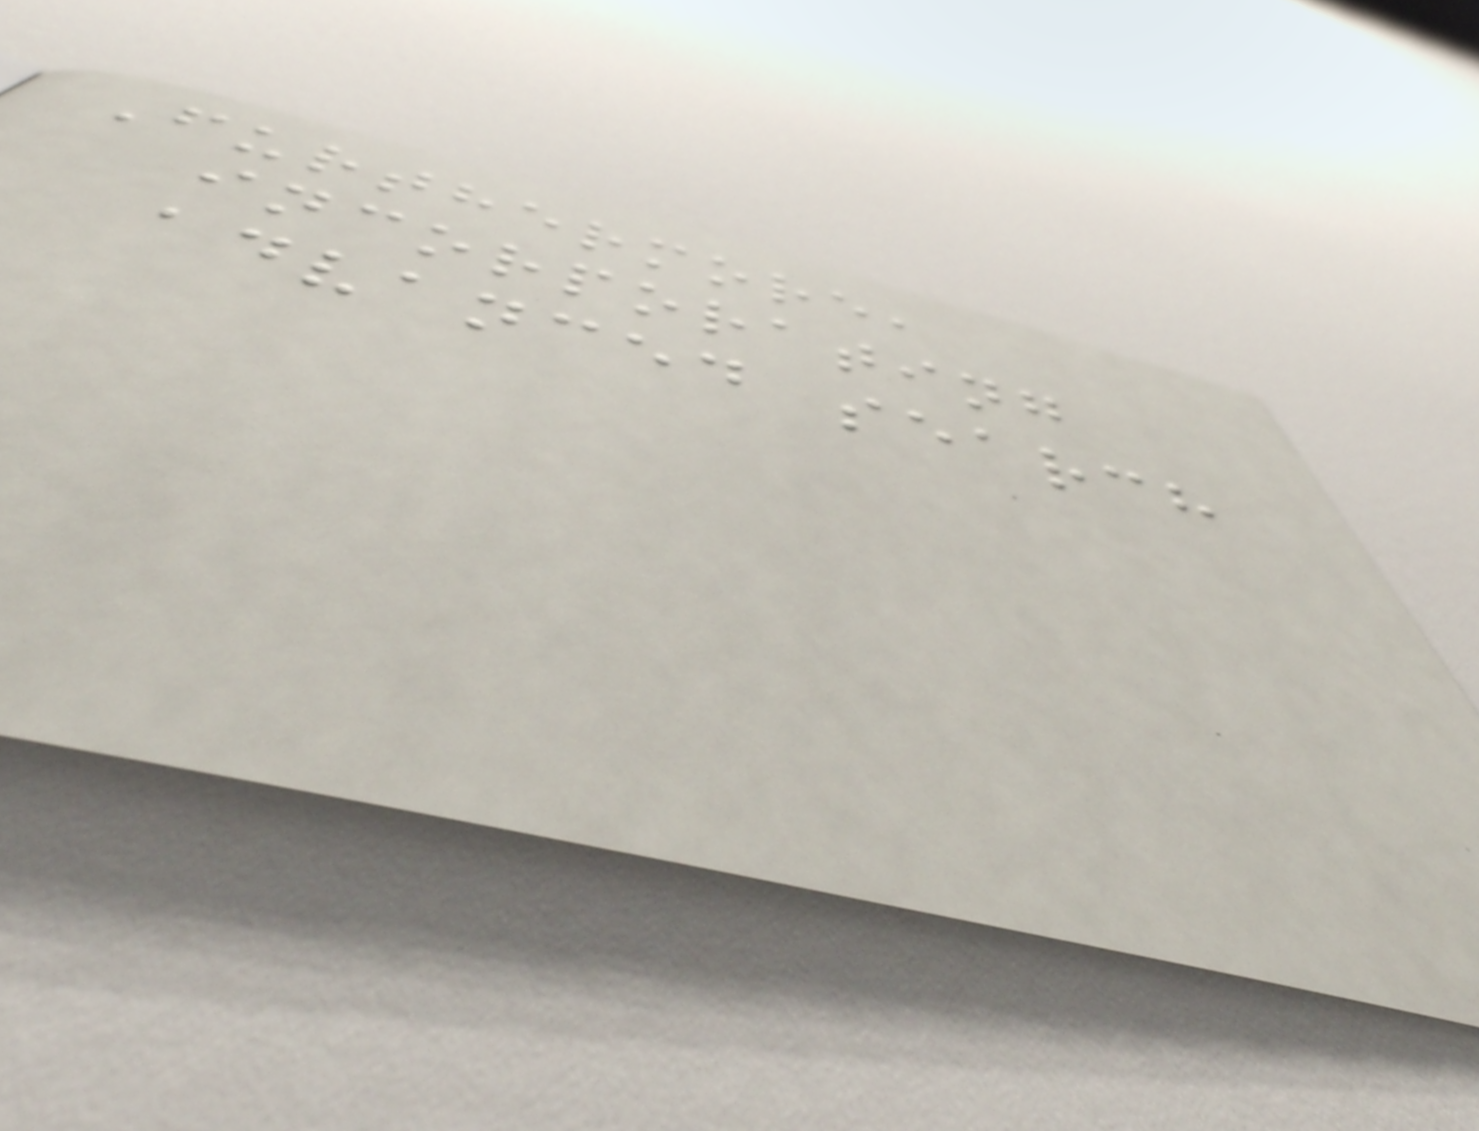Furthermore,
incorporating
advanced search
